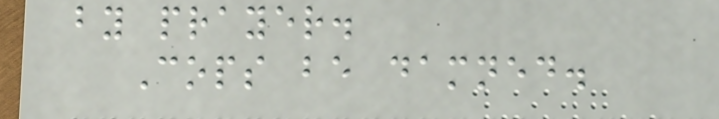by prayer.
Cops be damned.
